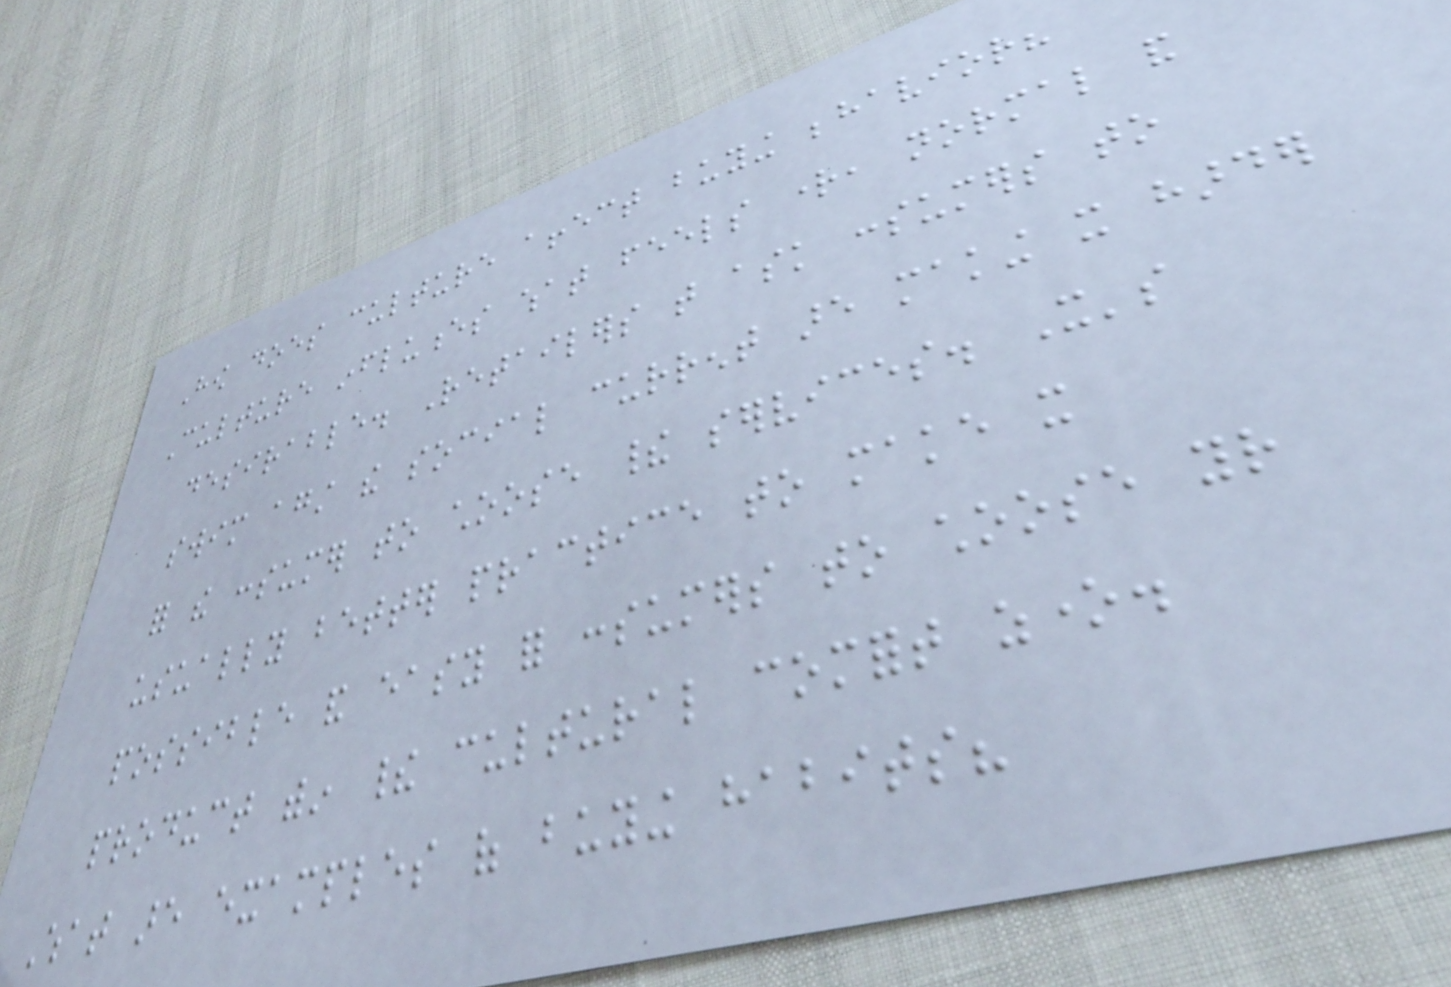How does culture affect buying behavior?
Culture influences what feels right, normal and
desirable. Retailers that ask consumers to
swim against the social current are making it harder
for the consumer to choose their services. It's
usually better practice to make it
possible and easy for consumers to choose your
product within their cultural comfort zone.
What are examples of buying habits?
